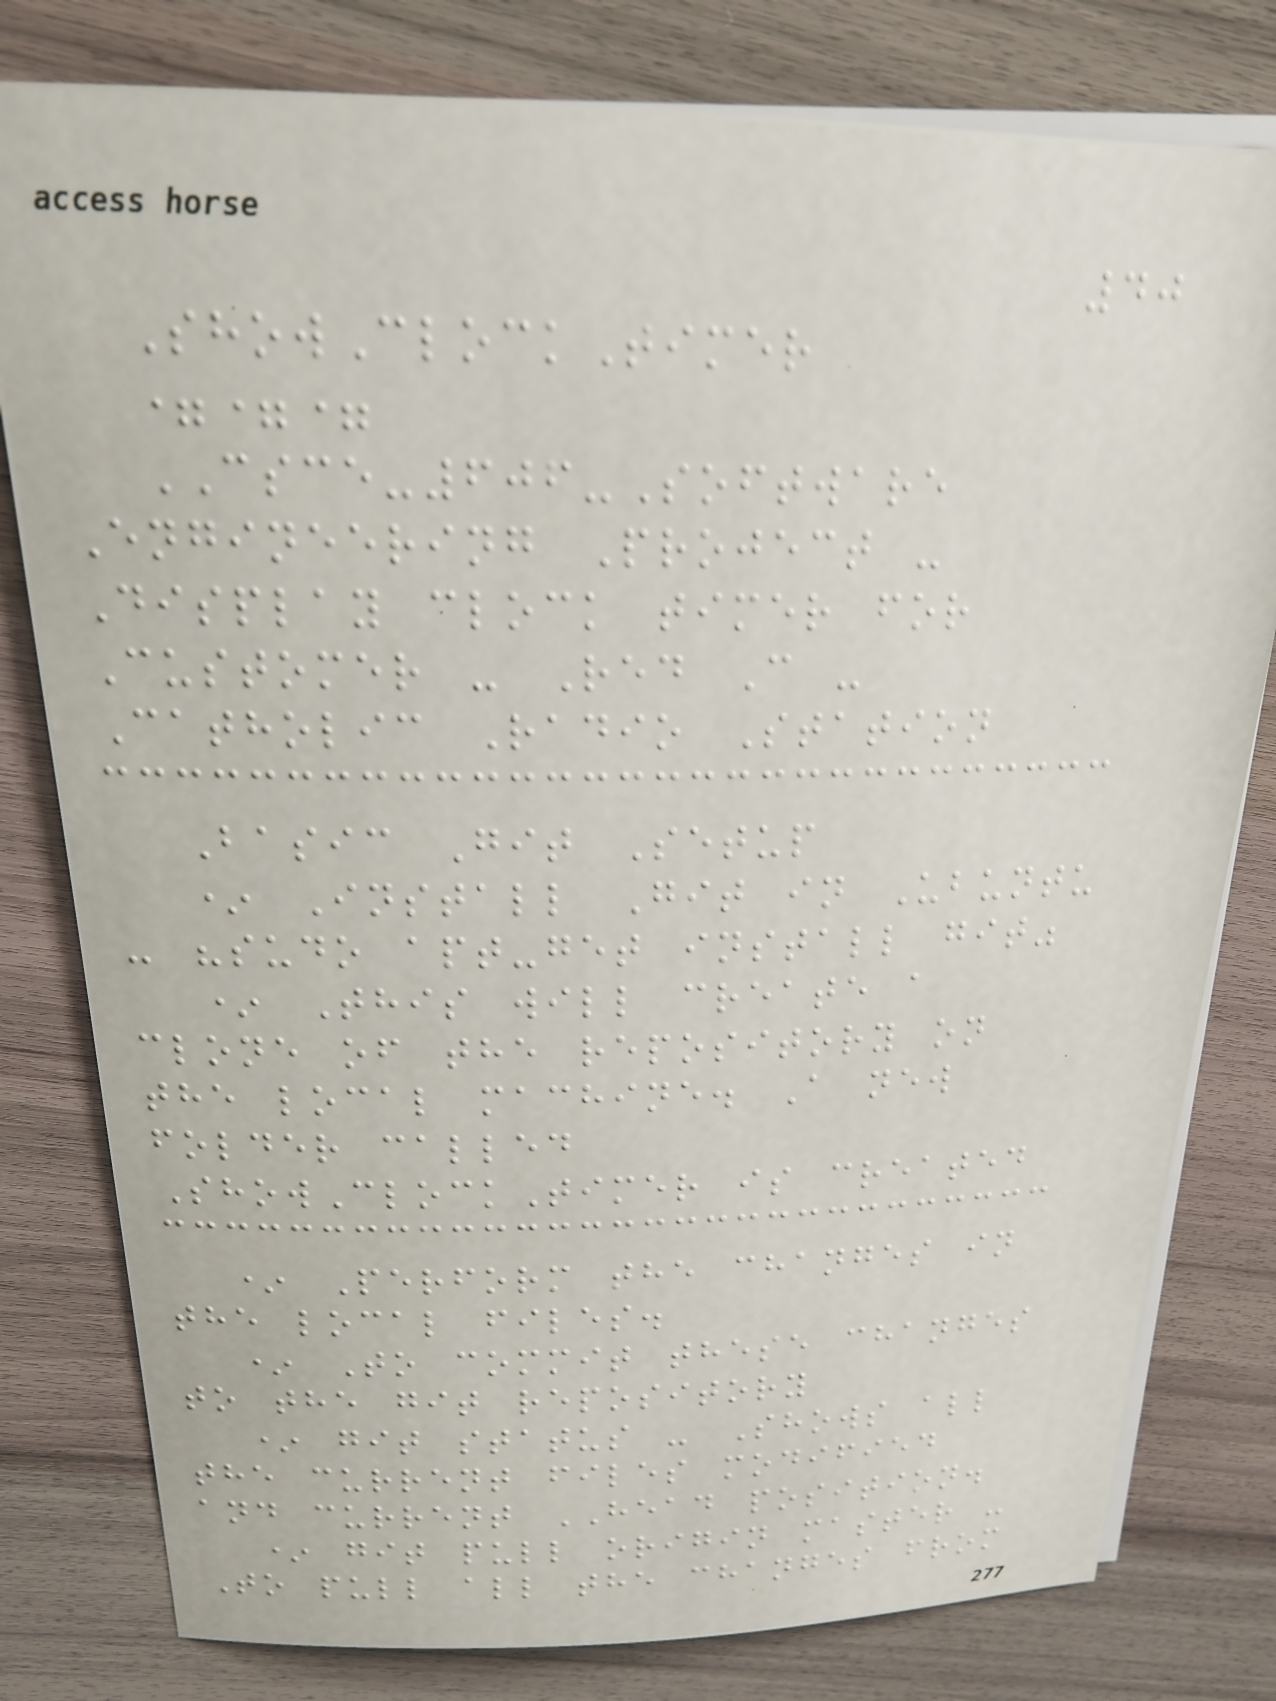40
ShowClockTimer
===
CSCE-606-Software
Engineering Project -
Display clock timer for
Customer - Red C -
Catholic Radio Station
Basic Git Setup
* Install Git in Ubuntu
- "sudo apt-get install git"
* This will create a
clone of the repository on
the local machine. A new
folder called
ShowClockTimer is created
* Perform the changes in
the local files.
* To commit these changes
to the git repository
* git status - Shows all
the current files modified
and current HEAD position.
* git pull origin master -
To pull all the changes from
